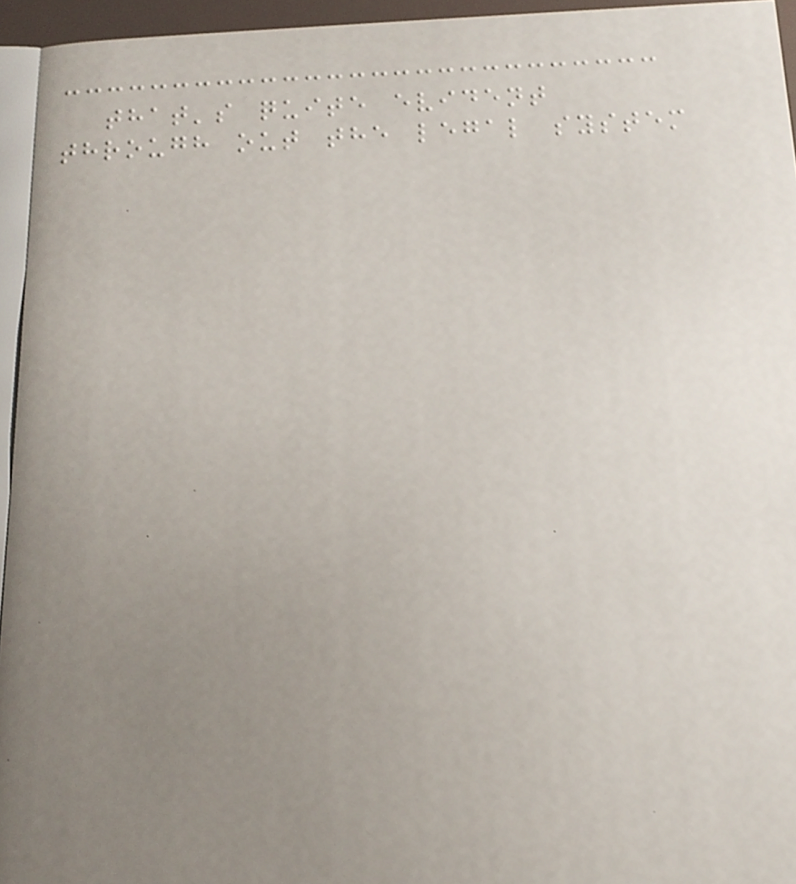that's quite evident
through out the legal system
